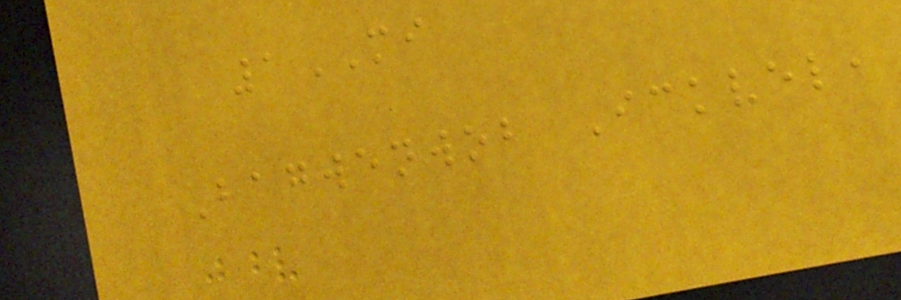1MI
Bagwenwob Ickvel,
